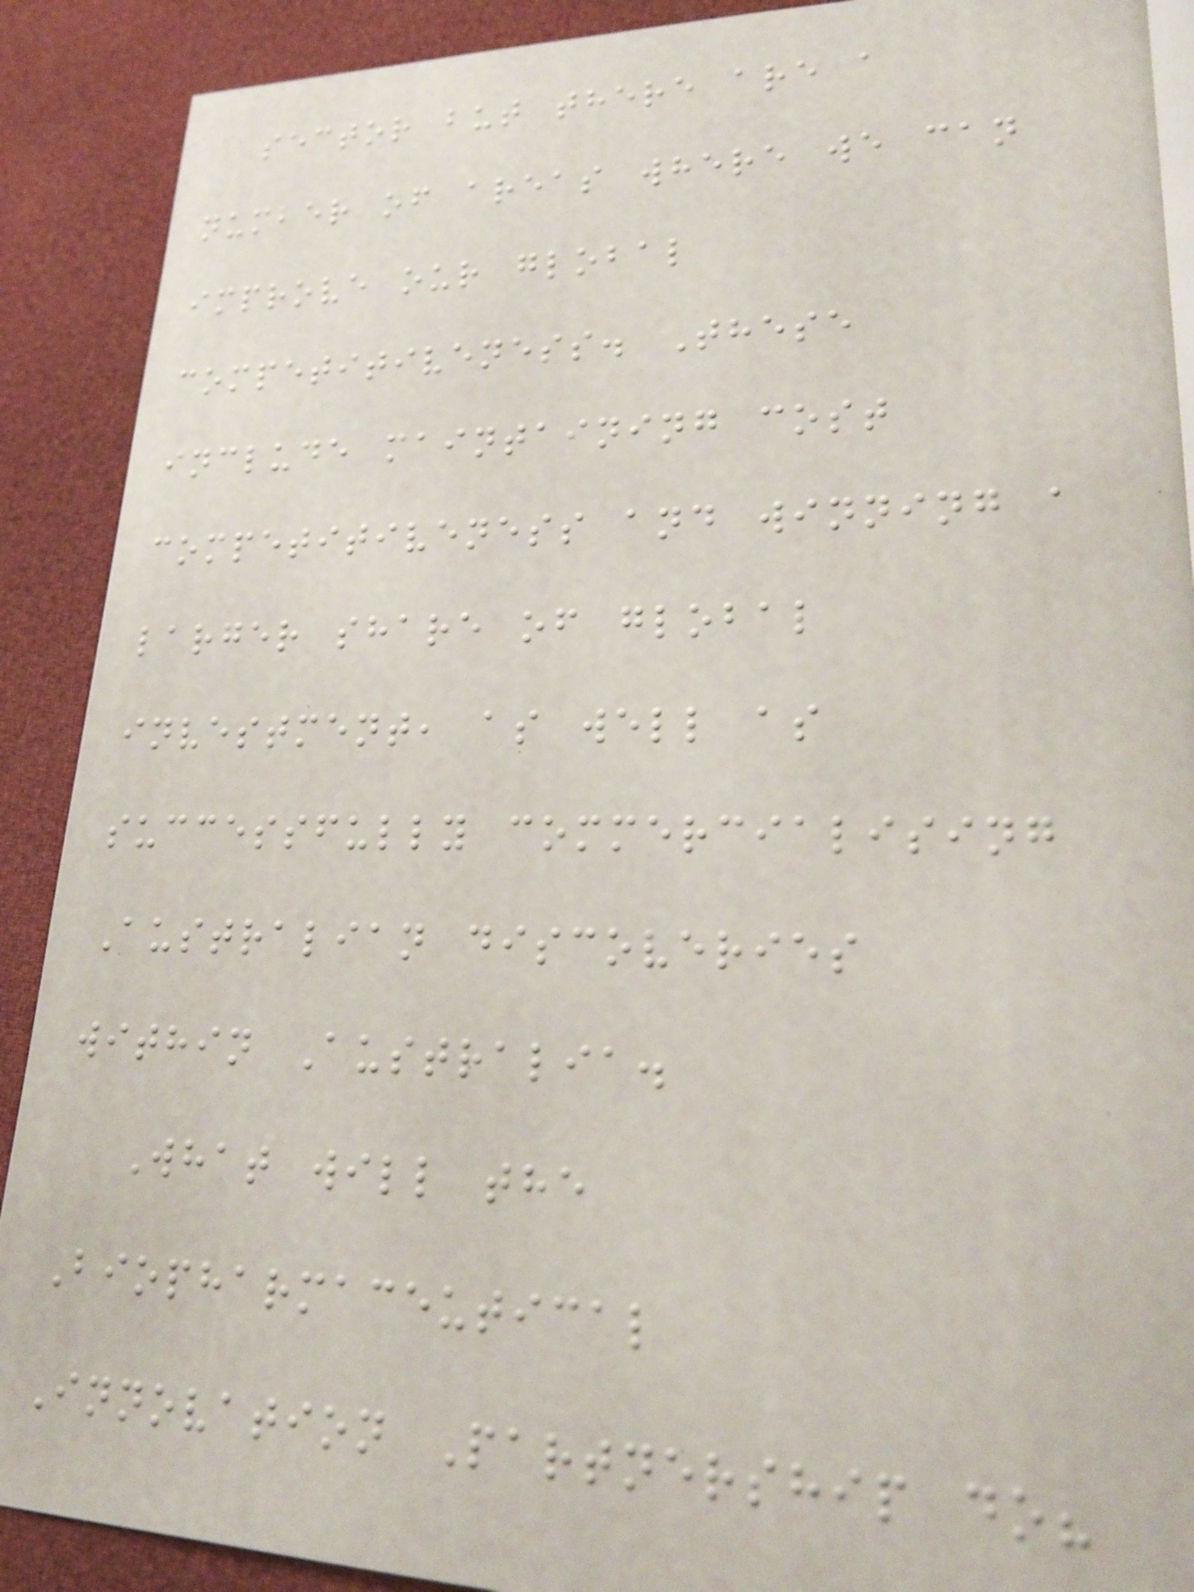sector but there are a
number of areas where we can
improve our global
competitiveness. These
include maintaining cost
competitiveness and winning a
larger share of global
investment, as well as
successfully commercialising
Australian discoveries
within Australia.
What will the
Biopharmaceutical
Innovation Partnership do?
